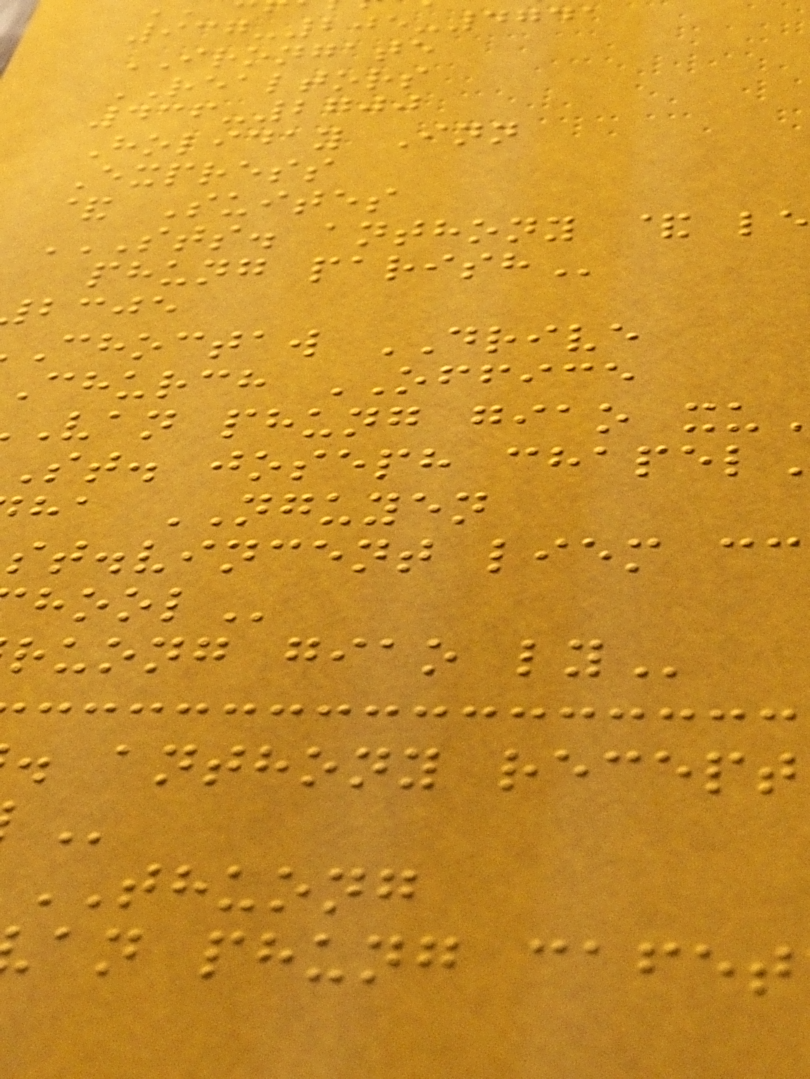937-205-4741
IRONGATE
REALTORS
436-2700
Holiday Inn
Express
& Suites
phung
bcje
choctaw DRIVE
church OFFICE
van phung giao
st. joseph
ha NGUYEN
st.vincent liem
ruong giao
. anthony
THUONG
an phung
